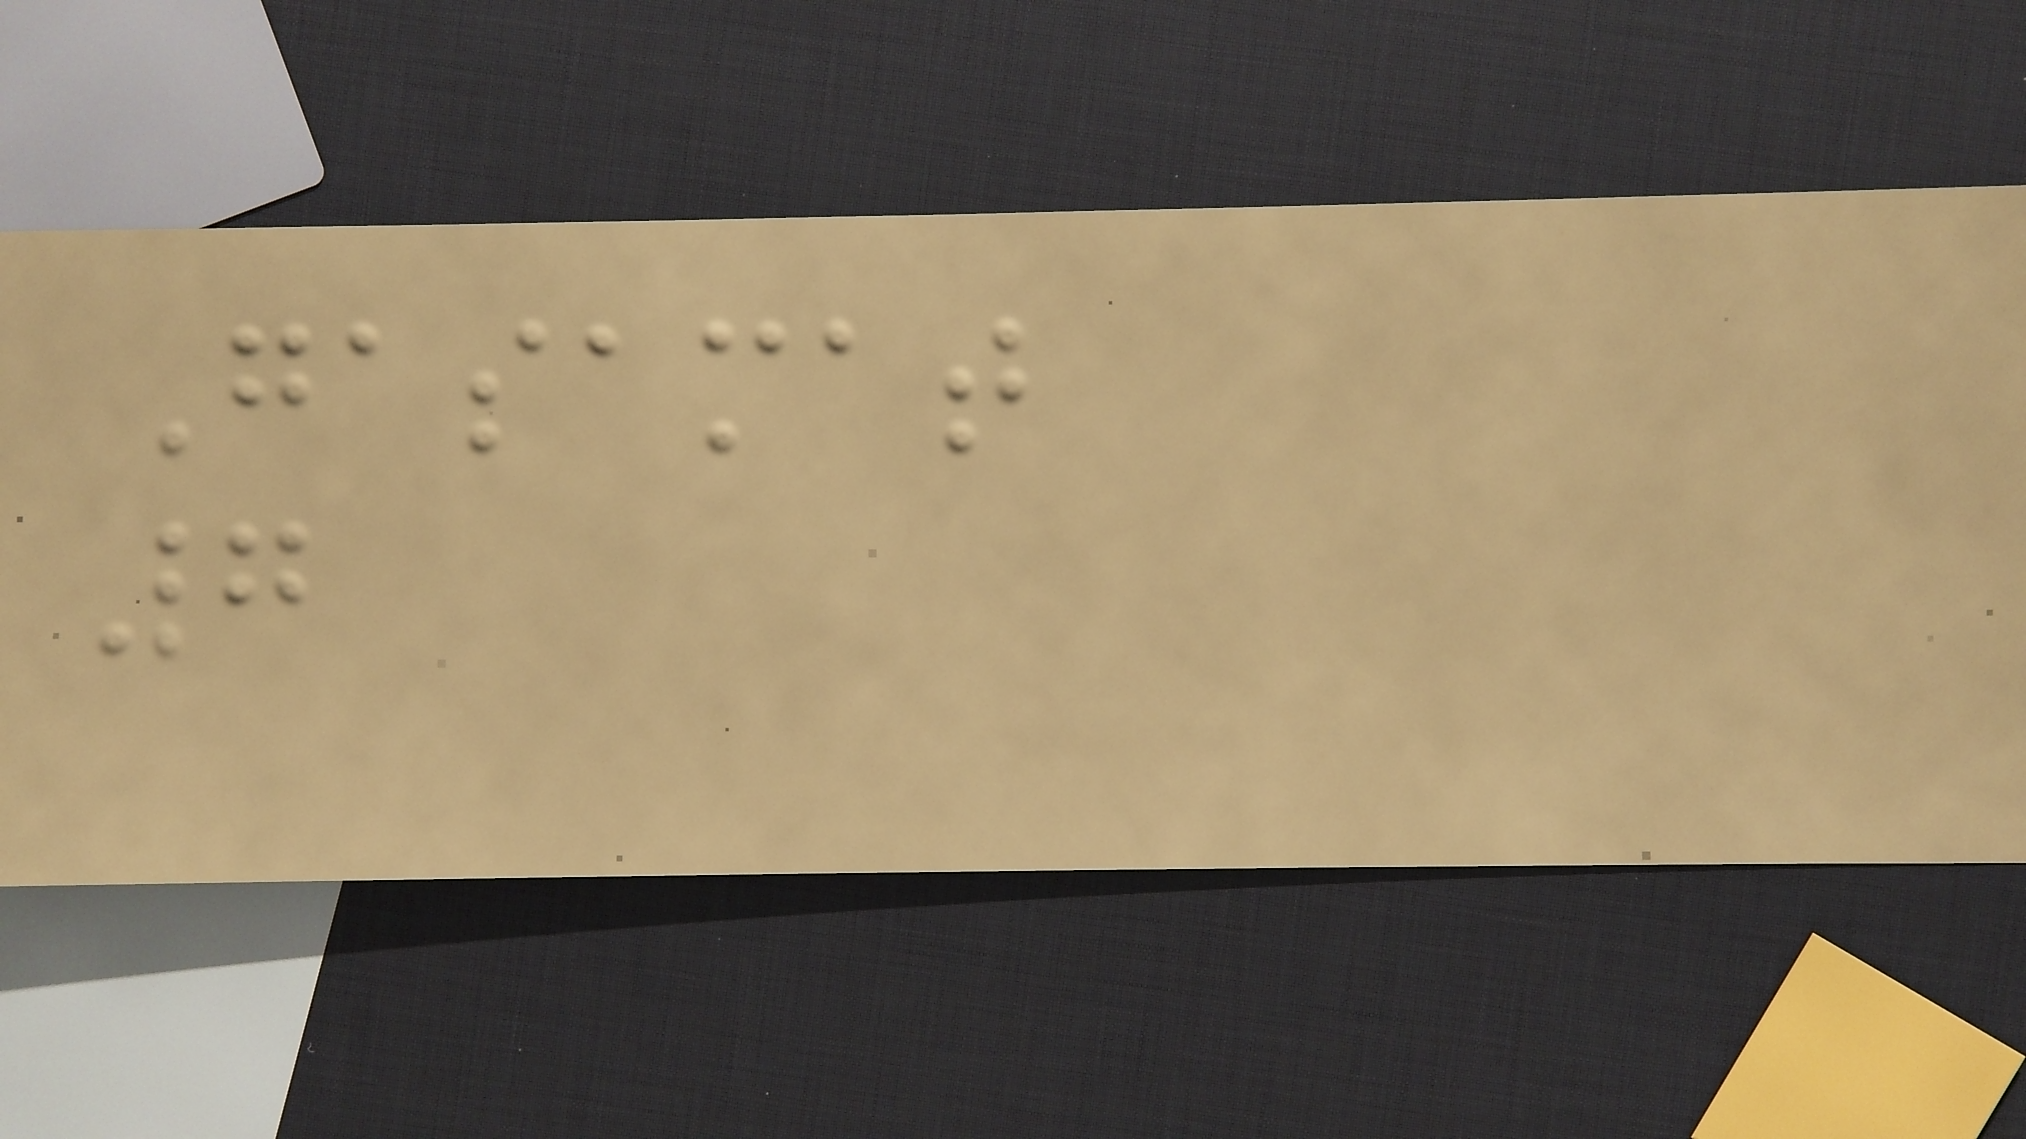Gasamat
7
